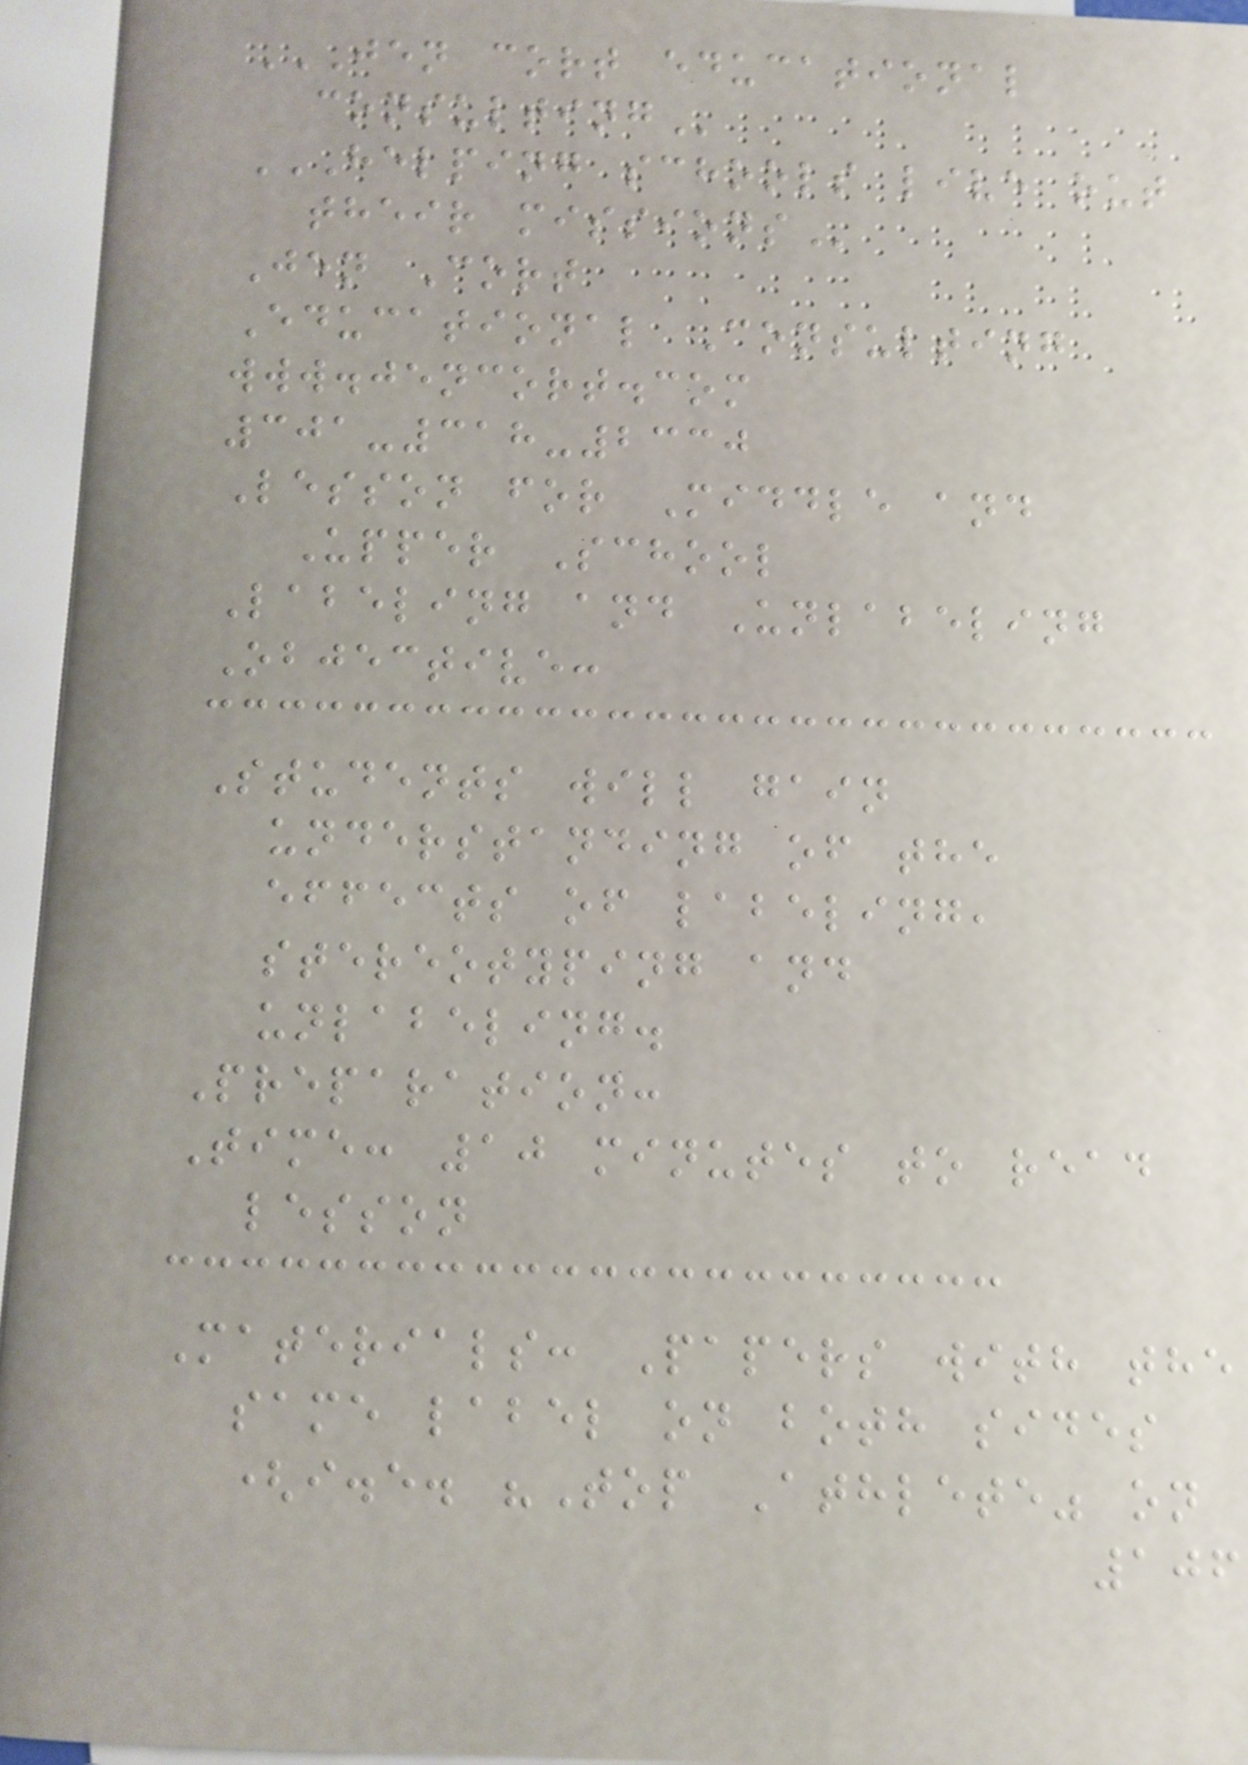JEN CORT EDUCATIONAL
CONSULTING
HELPING SCHOOLS LIVE OUT
THEIR MISSIONS
Jen Cort
Educational Consulting
www.jencort.com
301-318-2330
Lesson for Middle and
Upper School
Labeling and Unlabeling
Objective:
Students will gain
understanding of the
effects of labeling,
stereotyping and
unlabeling.
Preparation:
Time: 10 minutes to read
lesson
Materials: Papers with the
same label on both sides
(i.e. "Top Athlete" on
106
